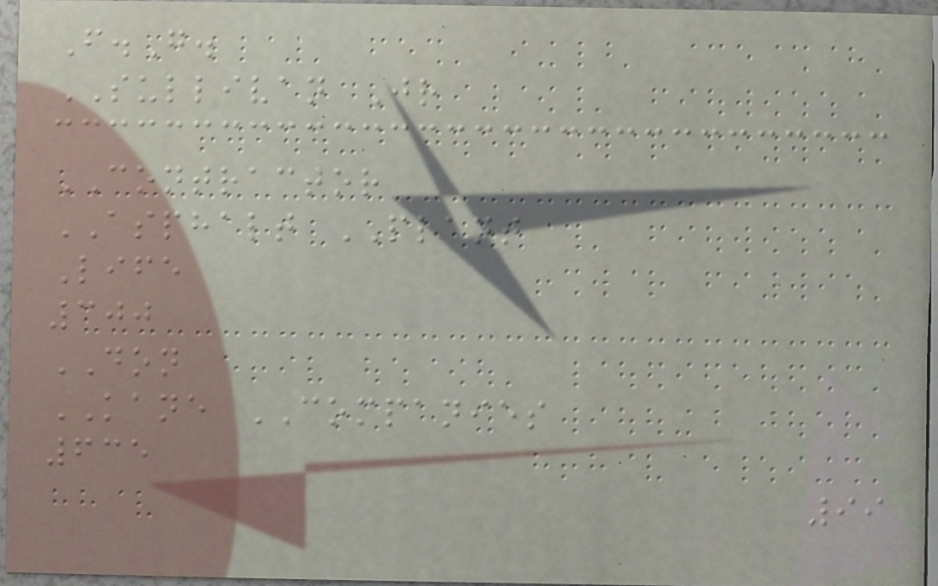F.G.
SULLIVAN Jr
CONTRACTOR
ASPHALT PLANT
Life
300
DON
KANE COMPANIES
635
99
